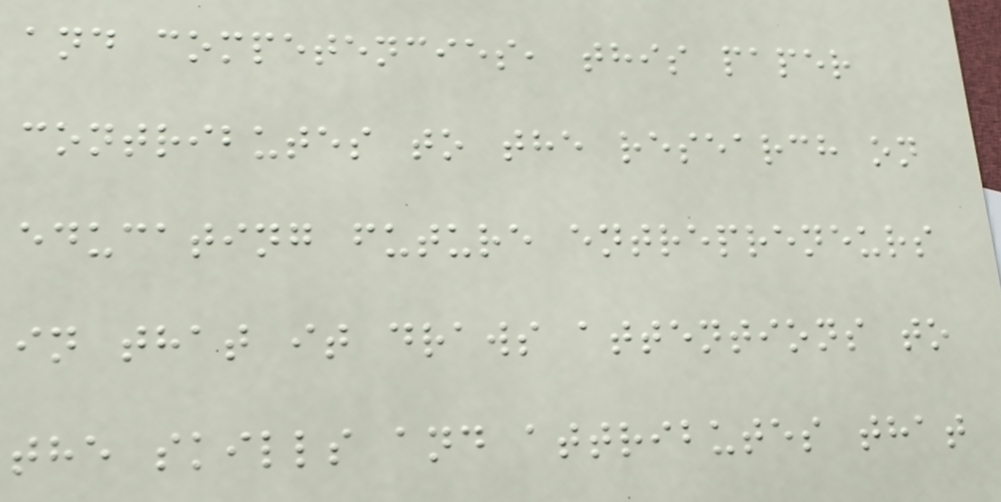and competencies, this paper
contributes to the research on
educating future entrepreneurs
in that it draws attentions to
the skills and attributes that
